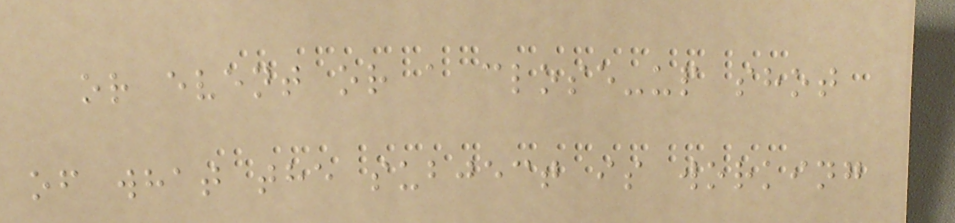or event or a close-up shot
of what the subject is working
